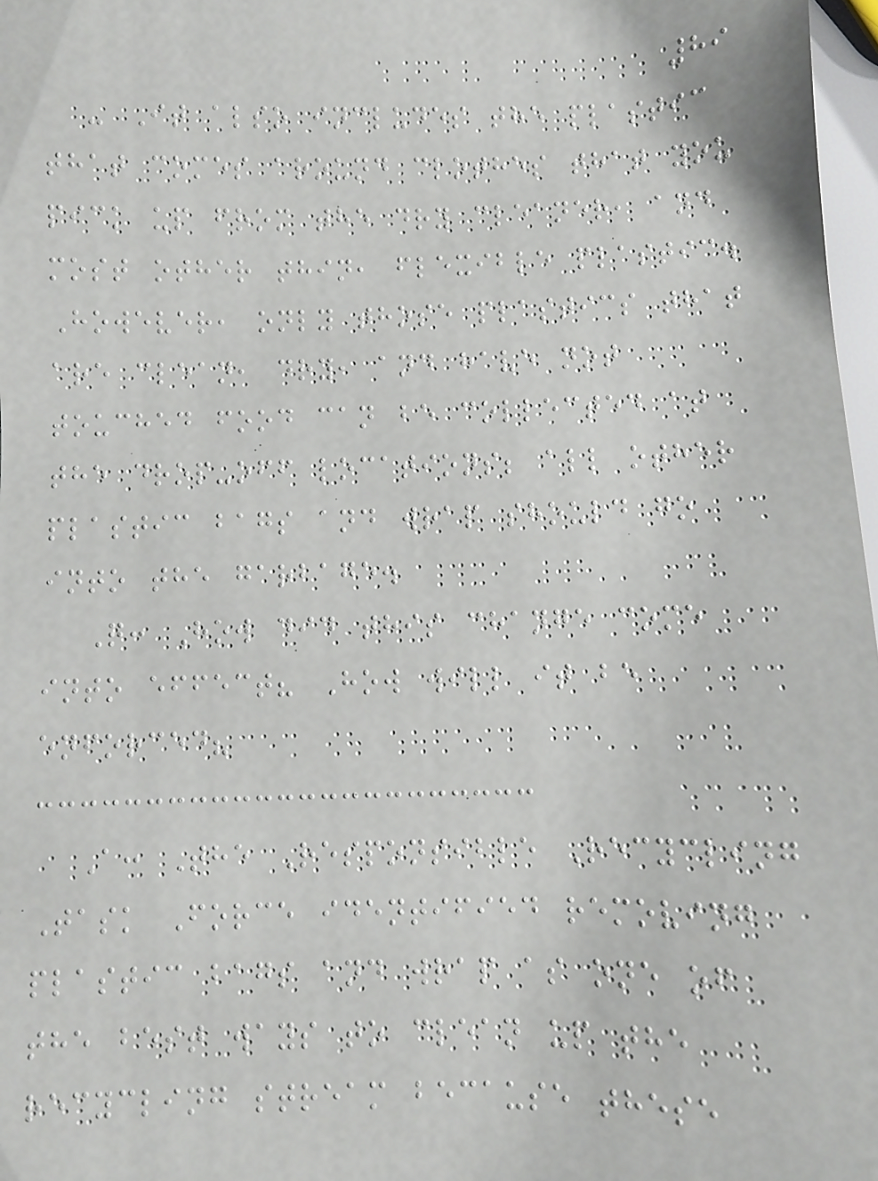89
- It also includes the plastic
that comes around clothes that you
pick up from the dry cleaner, and
most other thin, flexible plastic.
However, only those plastics that
are clean, dry, and have not
touched food can be collected at
the drop-off locations; all other
plastic bags and wrap should go
into the garbage.
Q: How did this change come
into effect? How will it be
enforced?
A: The Responsible Recycling
Task Force identified removing
plastic bags and wrap as one of
the best ways to clean up the
recycling stream because these
